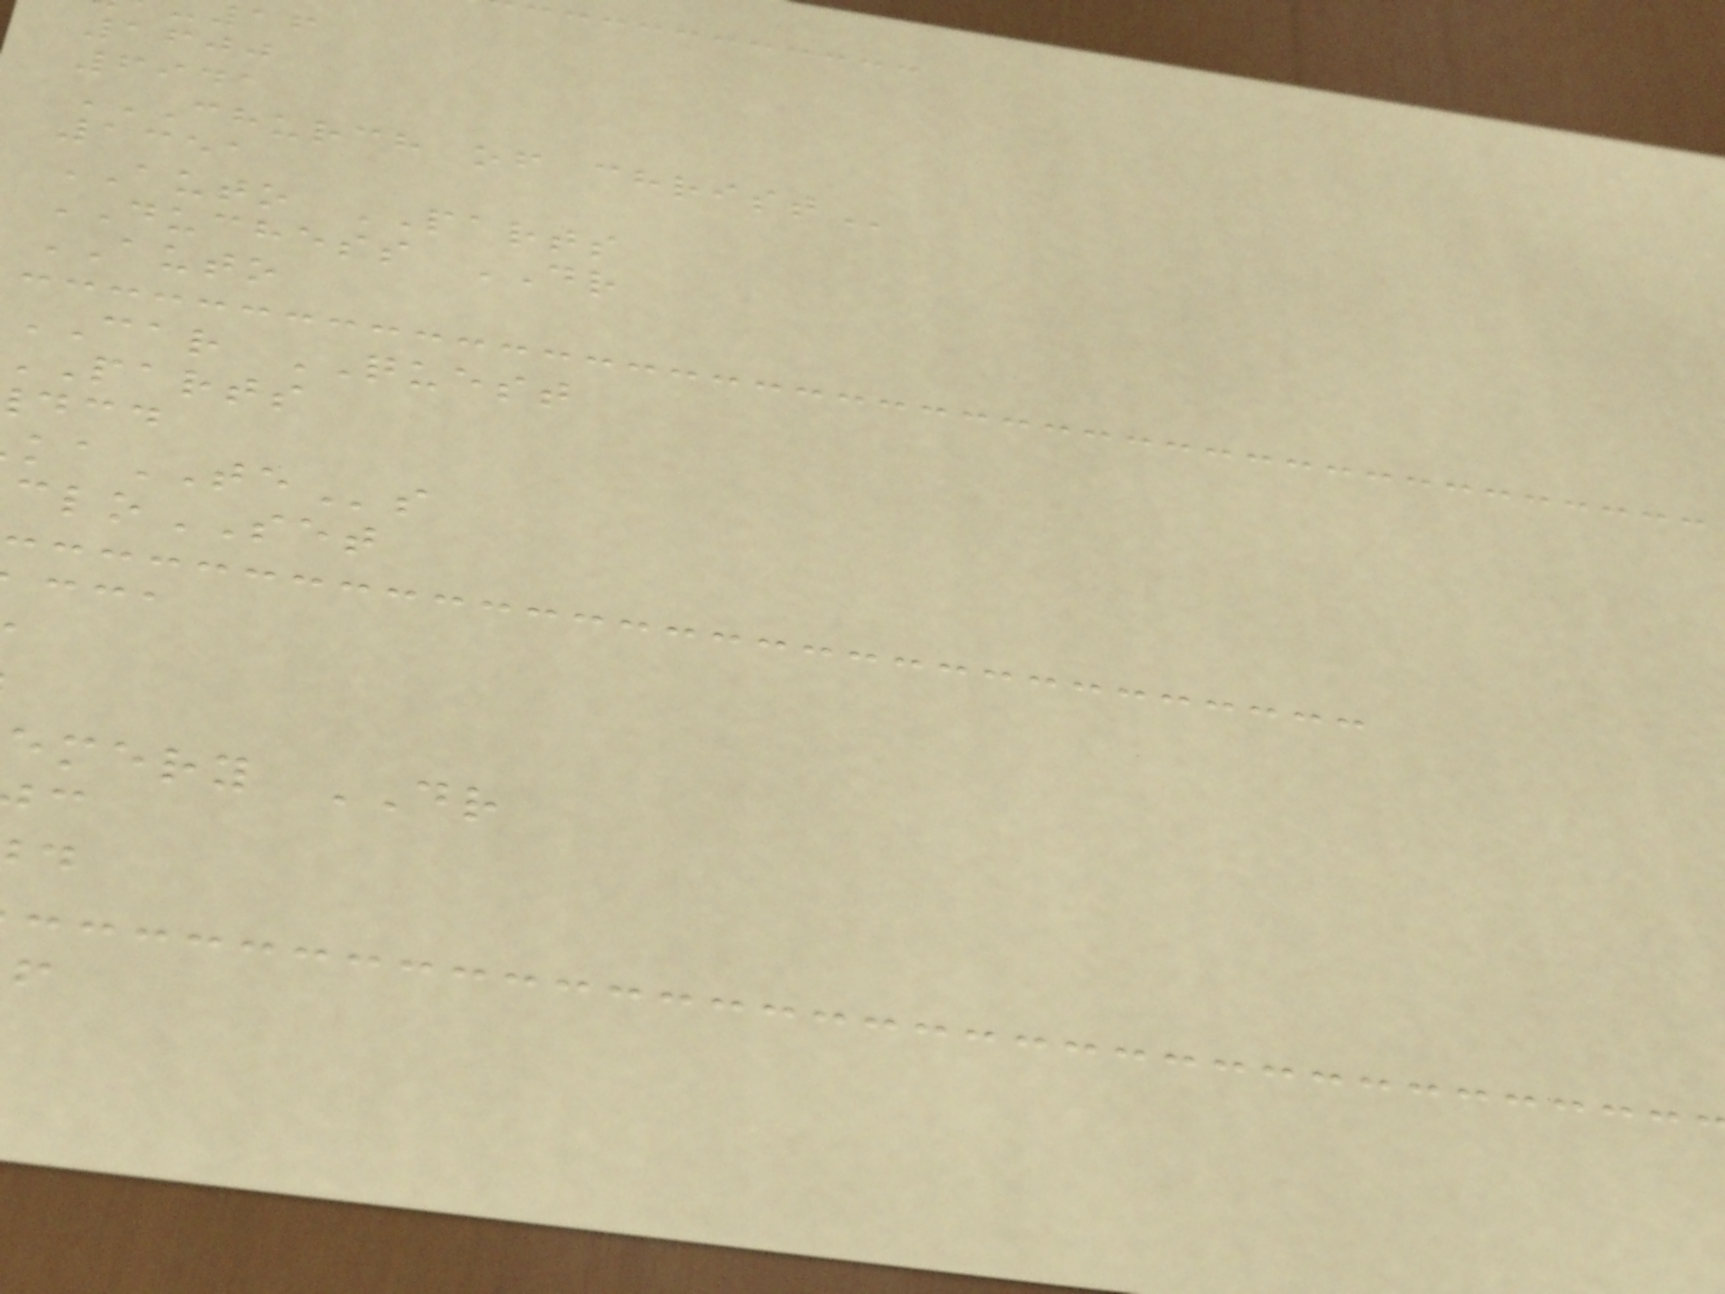1600
6941
CHURCH OF CHRIST
1351
AUTO PARTS
DUCHESS DR
AUTO
CAR QUEST
parts
aTEs
loSET
emery DR
